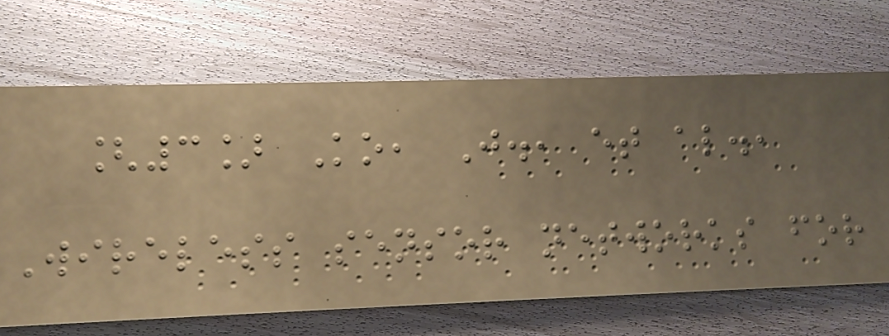[3] Ko, J., et al.,
Wireless sensor networks for
